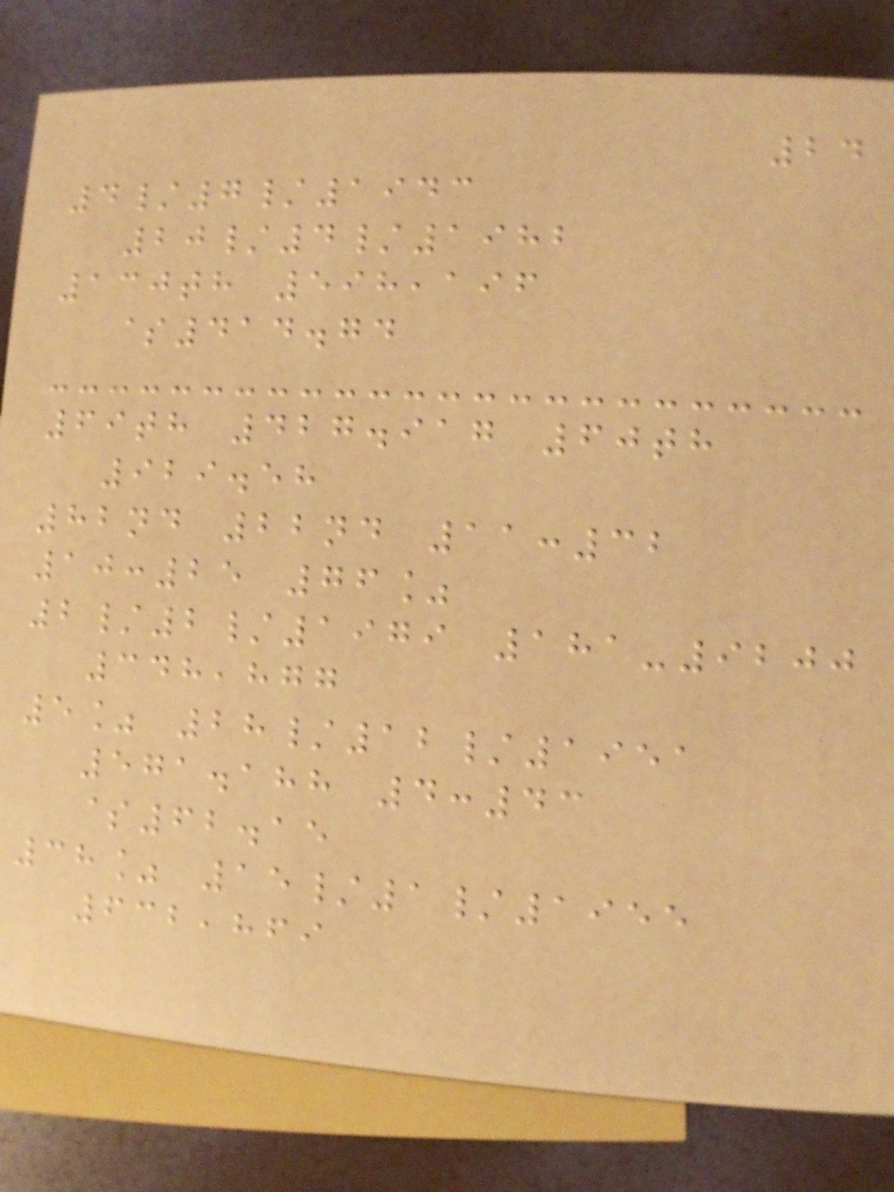24
4/7/1943
20/4/1982
130th 598,196
$414.74
69th 427.917 60th
929.58
82nd 22nd 11:32
10:25 76%
2/2/1979 181-9200
348,877
5% 28/12/1951
571.188 4:43
$62.15
38% 15/1/1955
632,869
